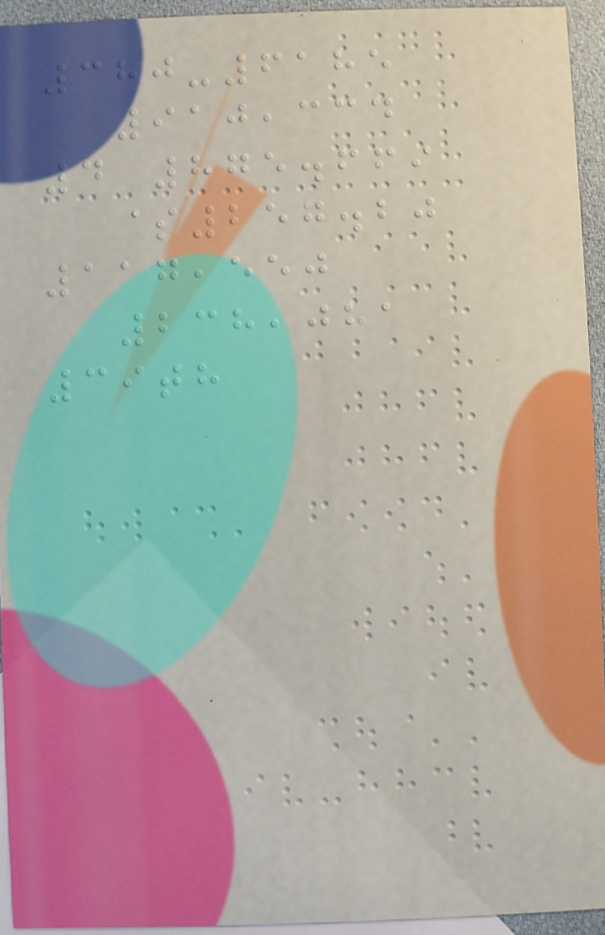380-6185
910,334
4 875.669
$257.20
117,550
238,081
39th
